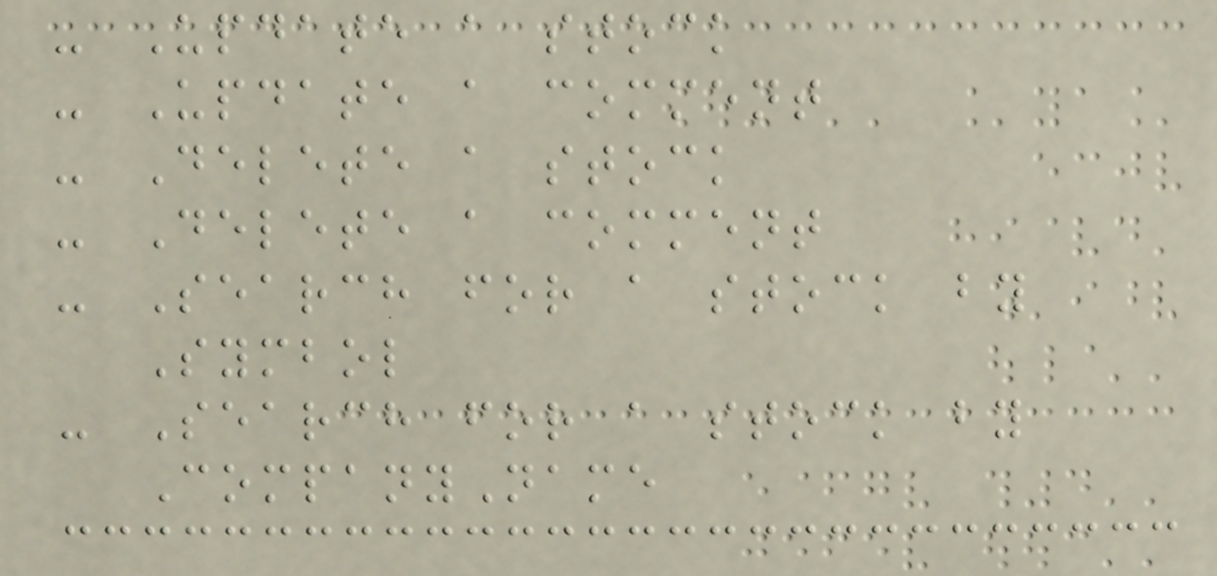- Update a stock
- Update a comment
- Delete a stock
- Delete a comment
- Search for a stock by
Symbol
- Search for a stock by
CompanyName
